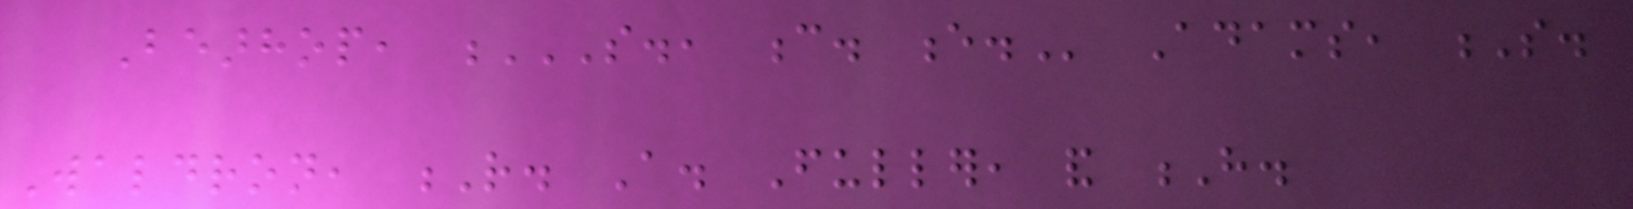Bearhop, S., C. E. Adams, S.
Waldron, R. A. Fuller, and H.
